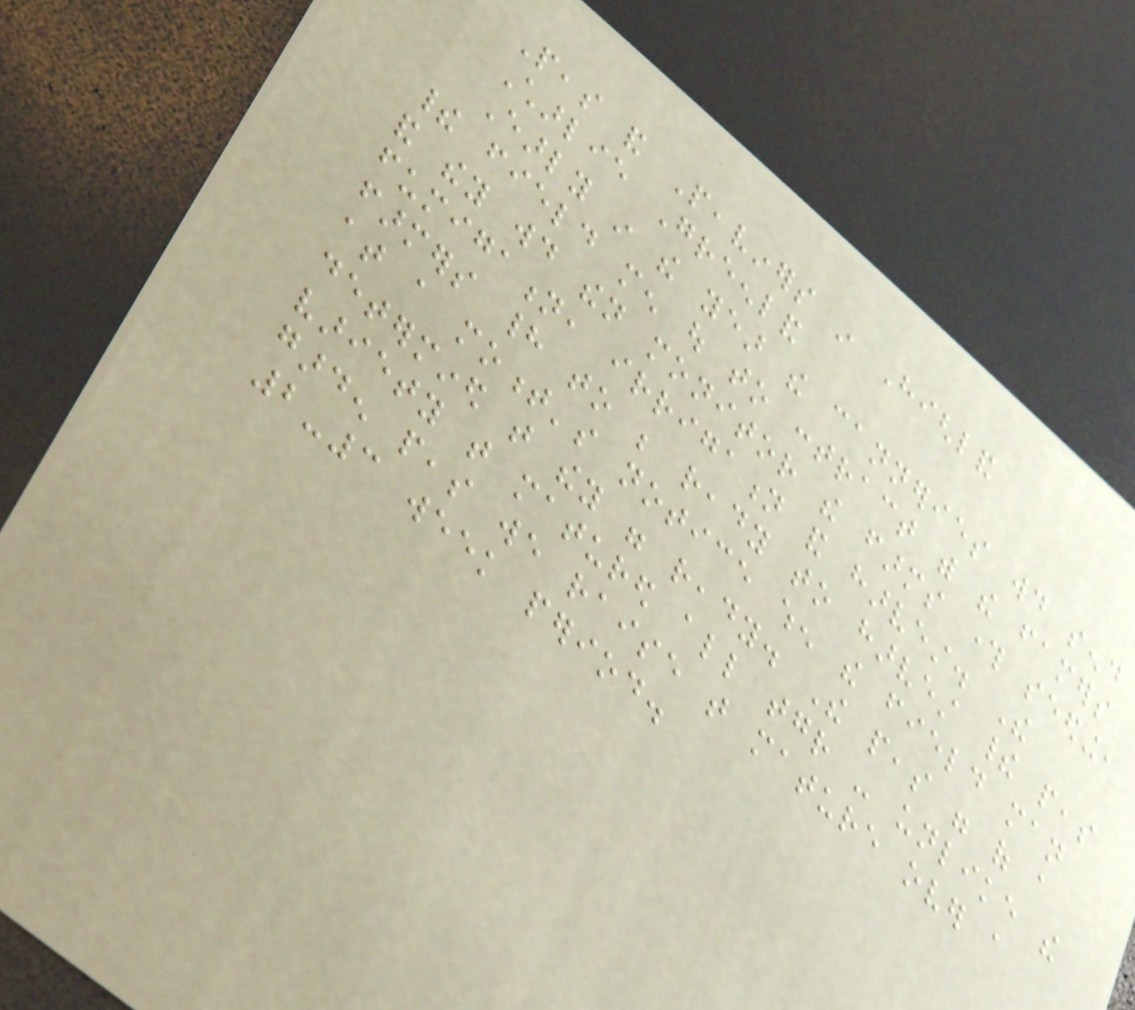Peas and Peaviners in Highland
Charlie Greenland
Early in the year the canneries would send
their field men out to contract with the famers
and they would then monitor the farms through seeding,
fumigation, irrigation and harvest. The
farmers had to be ready to harvest their peas
at a moment's notice when the field man
determined that they were ready. The peas were of a
variety that matured all together - unlike the
garden peas we raise that mature over a
2-3 week period.
